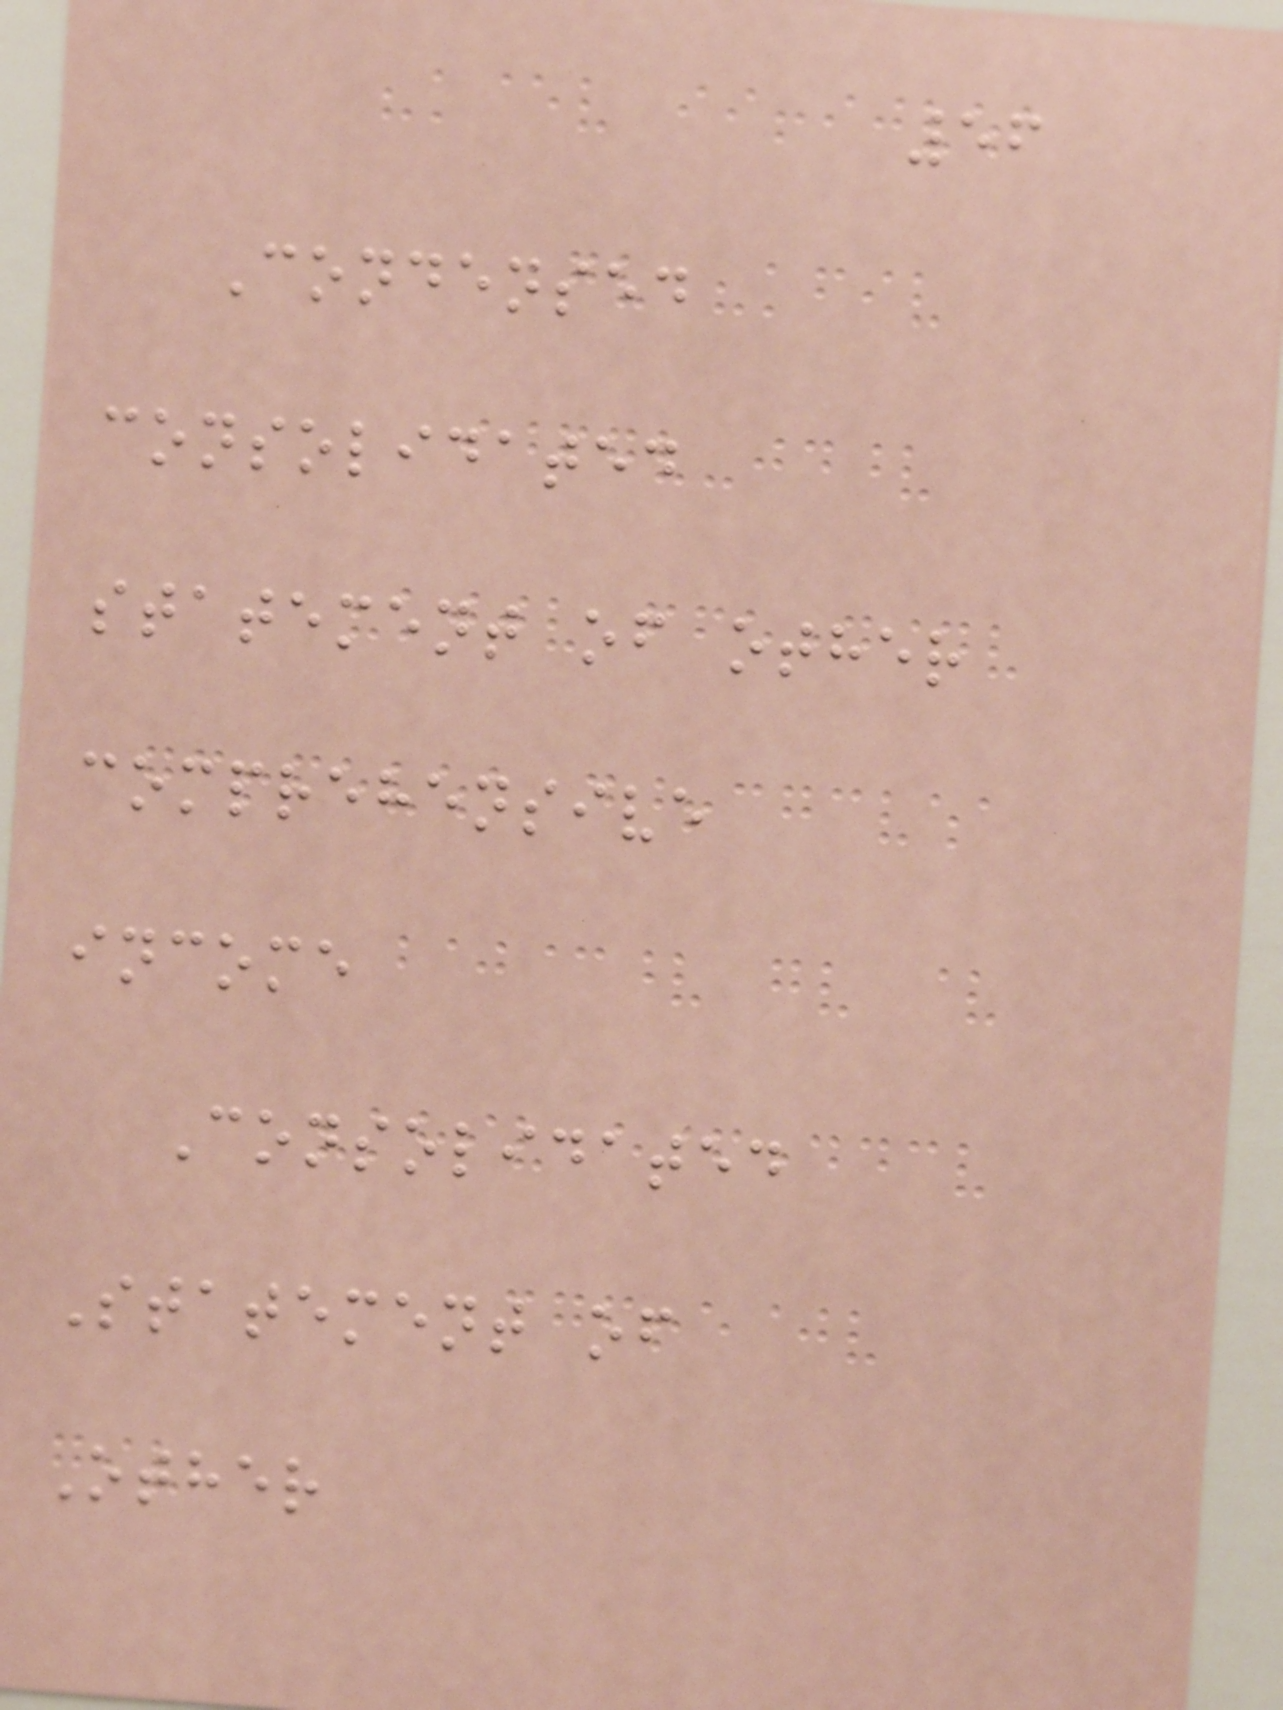56
Condensed
consolidated
statement of other
comprehensive
income
Consolidated
Statement of
Other
